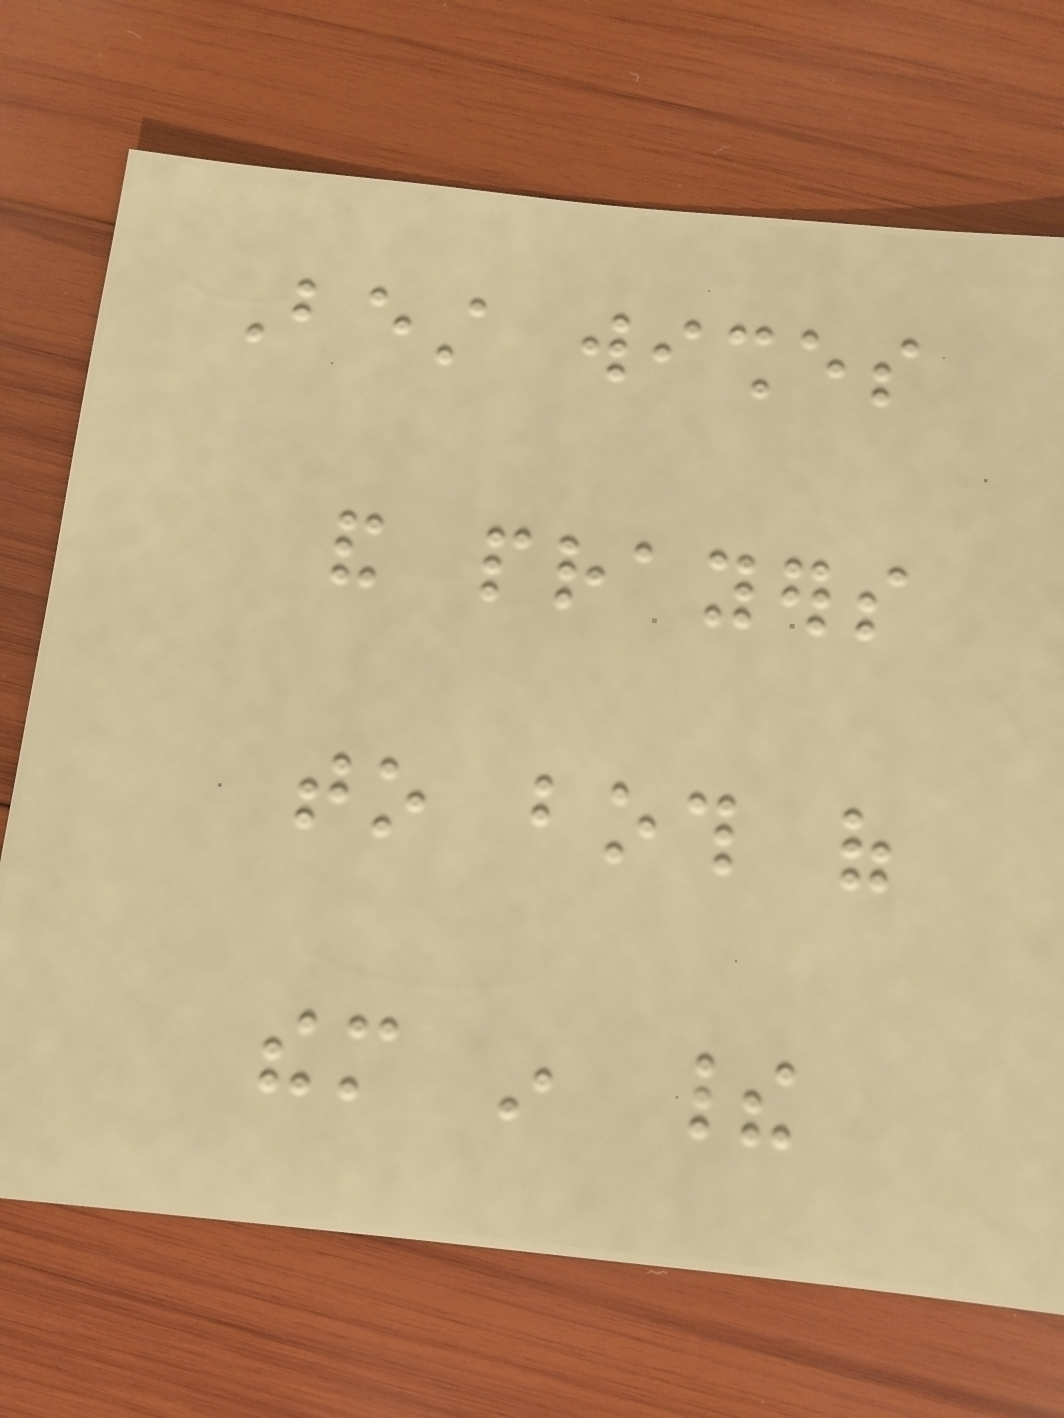Best wishes
and prayers
to both of
them in their
